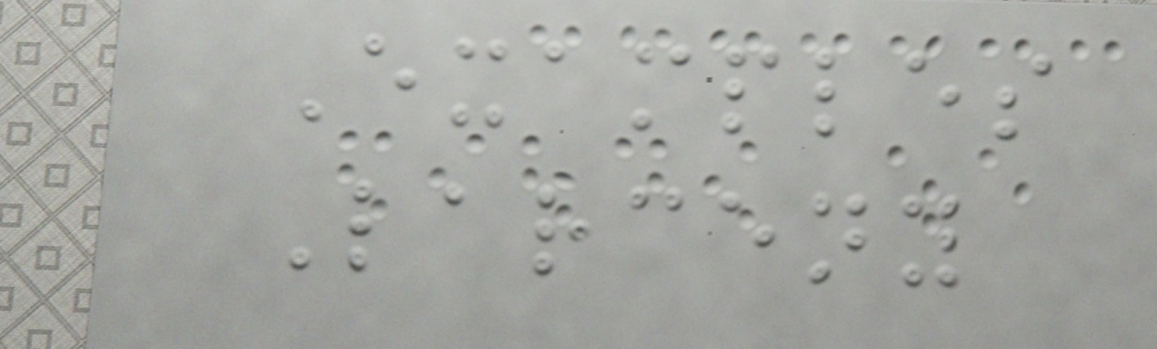Examples
Larceny
